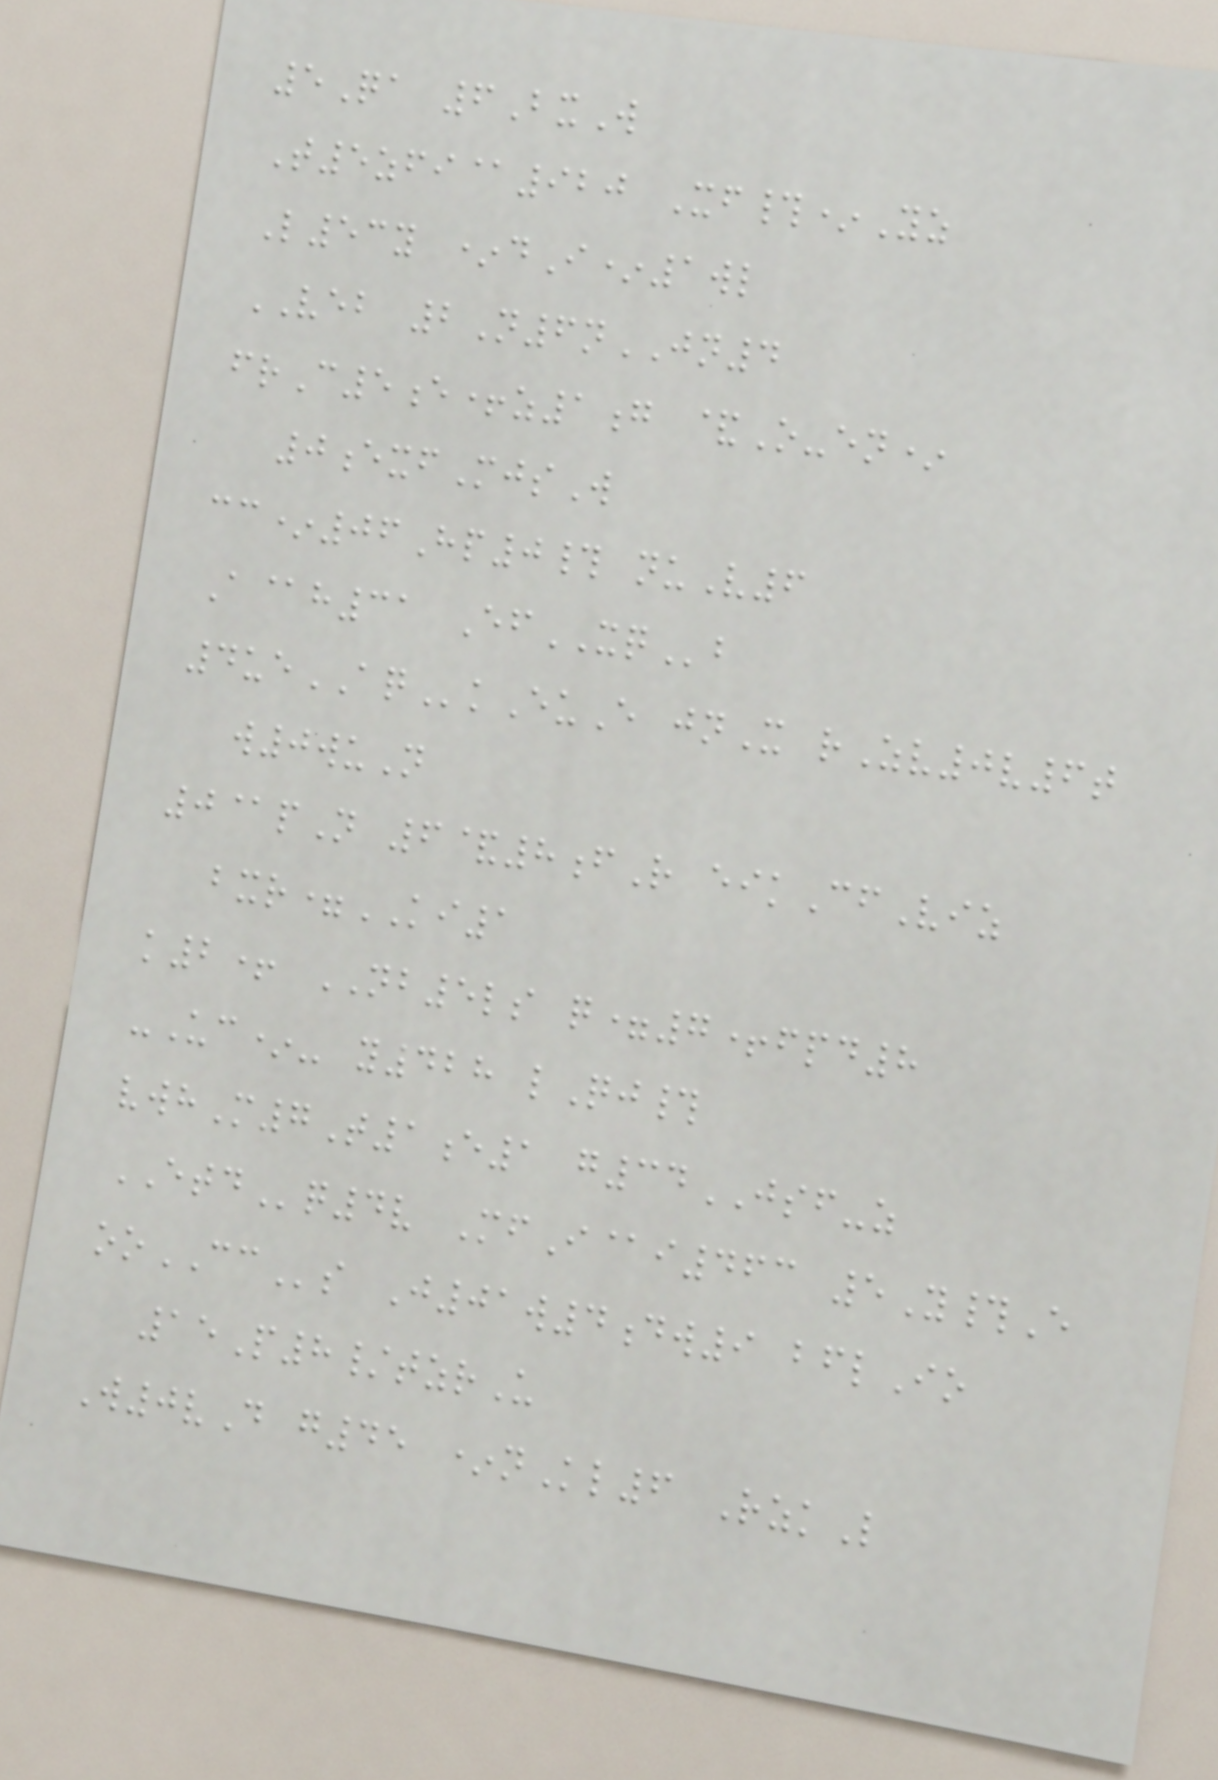5Qa 6BxW
T5zfi@920 Xf#*Yz
L53y *dI*1wl
VEB 2N6nJN4
frC5e+z1g &O-en*
0exfMjsW
cc*06Hp0# nuV6
A@h31 EfXQb
4ueAQkEuE jnX rZv0v6t
w0wuN
0@pN 6&8fR eikCfViz
bxr=KI1
k2+ NB5ls q=7+fpd8
-Uc*- y428 lQj#
vwhM7T1e1 g34JSF-z
ETDq4v MfI@i463 5Y#E
ooCCs J01w4dw9 bflIo
15P8/tzrU
W0vD g45 *nKl6 RzkL
